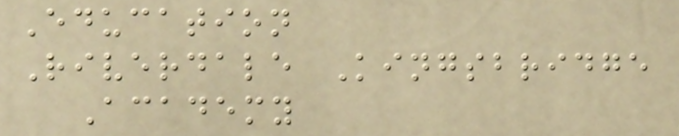Education
Riverdale Kingsbridge
Academy
